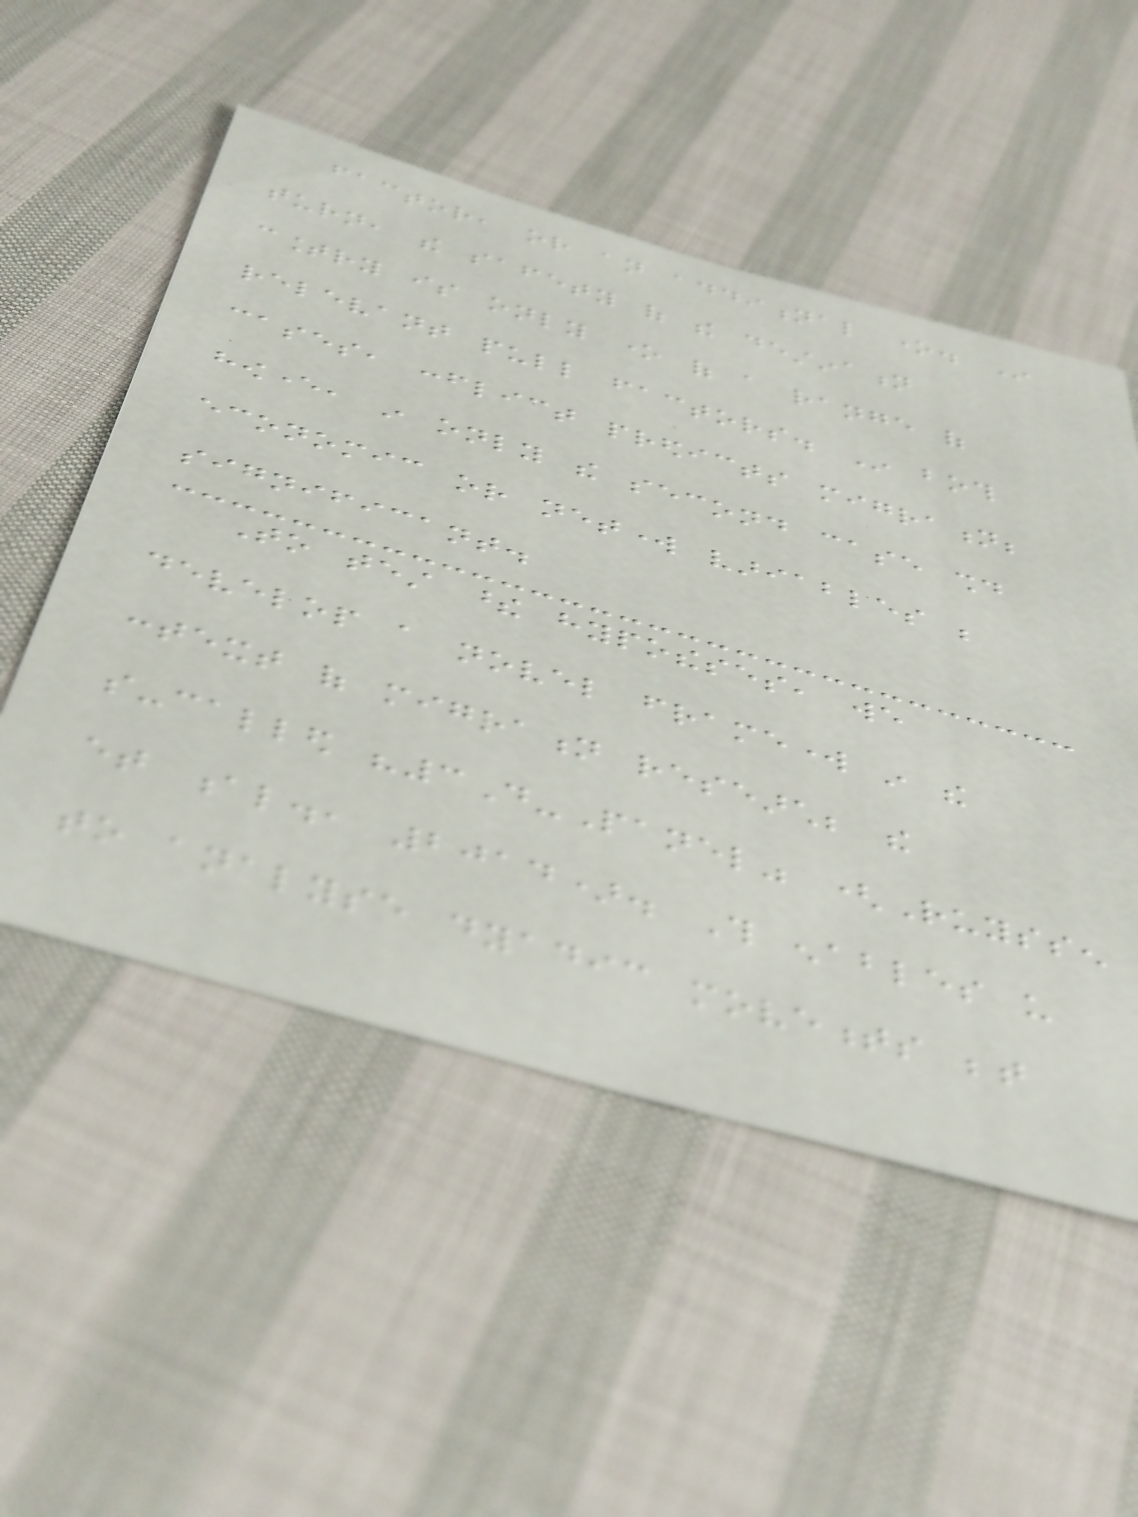factor, or an additional one. In
turn, the safety of the destination
country is only one of a range of
relevant pull factors. In both
cases, conflict predicts migration;
however, in only the second case should
economic or network variables be
significant.
To test these hypotheses, we
develop a novel framework in the
context of migration research; the
so-called "3D-Panel" (Ruyssen
et al., 2014). This enables us
to analyse dyadic movements between
